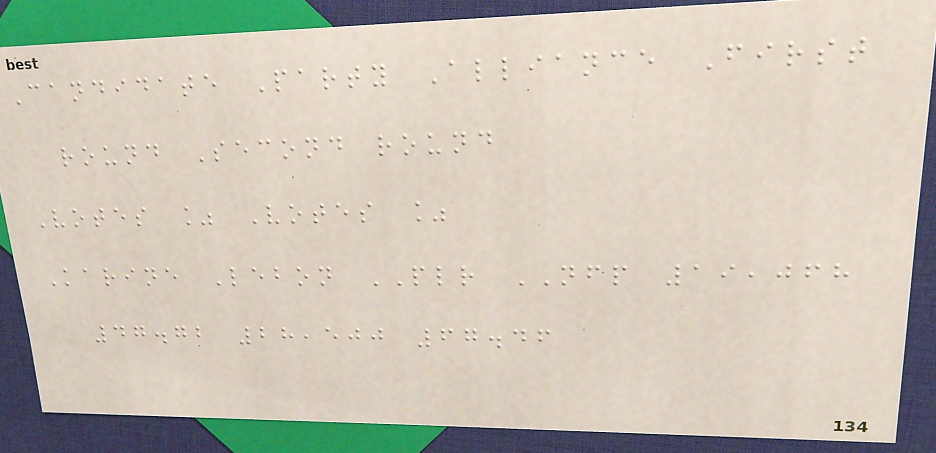Candidate Party Alliance First
round Second round
Votes % Votes %
Karine Lebon PLR NFP 19,068
47.72 28,500 67.46
